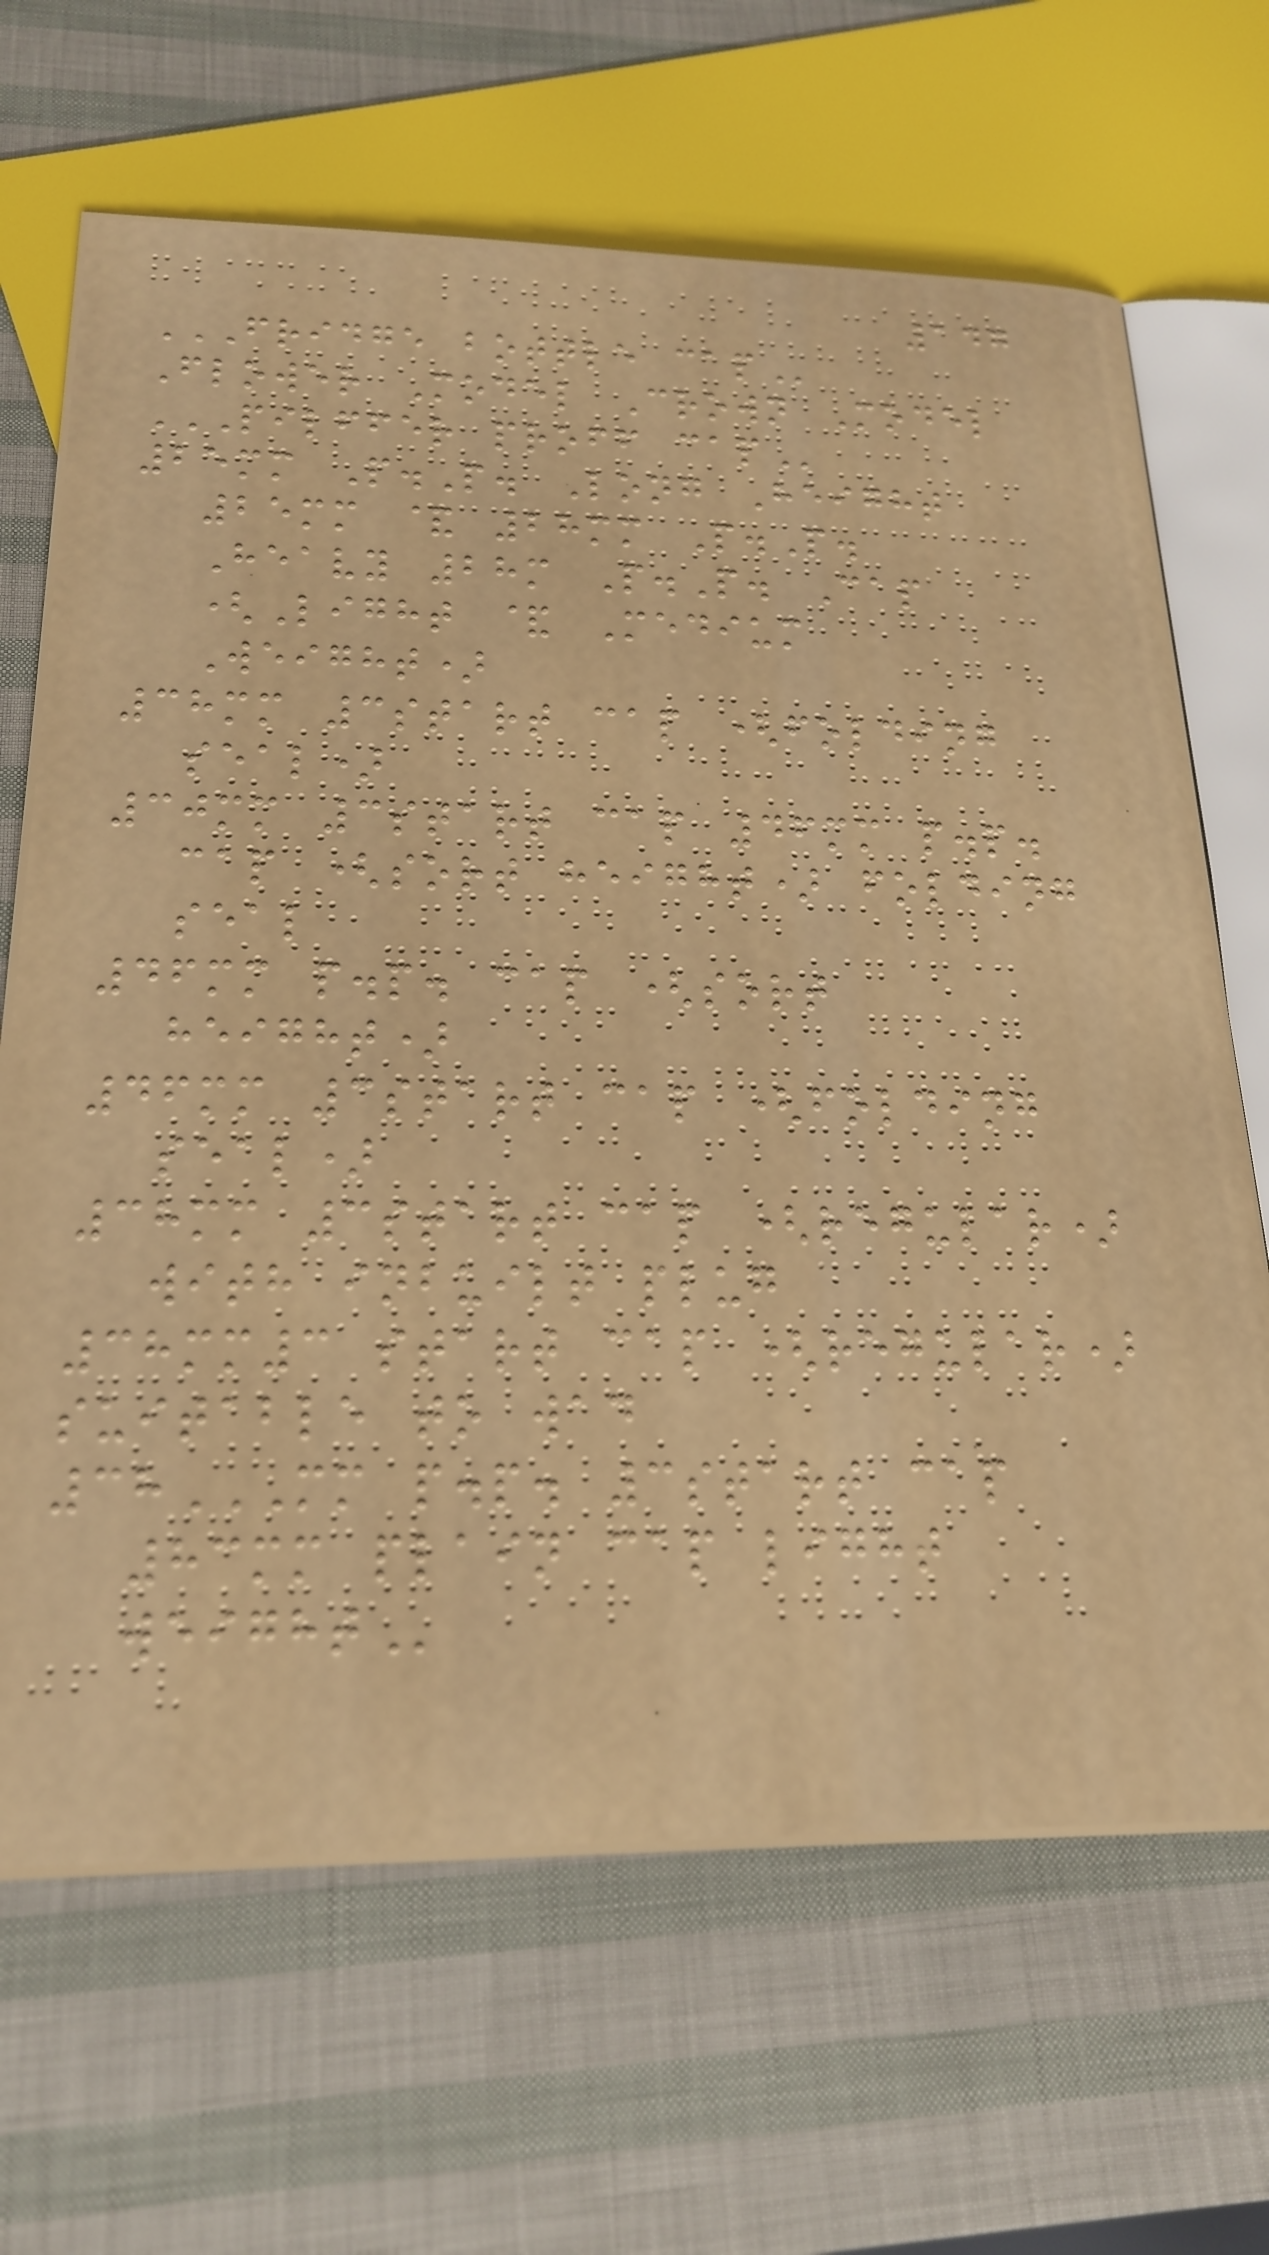147
FRIDGE BOTTLE CAP
Flower Model Crown Model
PILFFER PROFF CAP
25mm P.P. Long Height
25mm & 28mm P.P.
Heavy 28m P.P. Cap
(Light & Medium
Weight)
38mm 3start cap (folding
seal)
30mm 3start cap 46mm p.p.
cap (sort height) folding
seal
46mm p.p. cap (sort
height)
46mm 3start cap (folding
seal)
38mm 3start cap (regular)
with inbuilt plug
38mm3 start cap (regular)
suitable to wad
38MM P.P. 3START CAP
83MM PLAIN CAP LIGHT
WEIGHT
